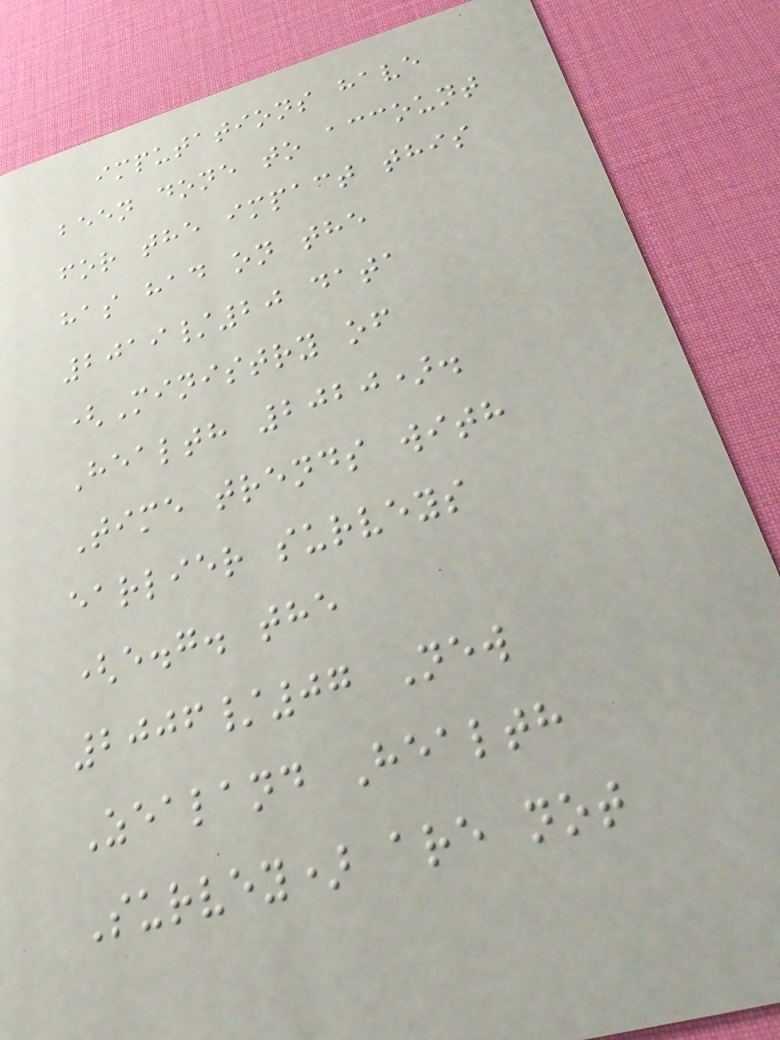imputations have
been done to account
for the impact this
has had on the
2019/20 data
(Ministry of
Health 2020).
Time trends with
earlier surveys
(e.g. the
2006/07 New
Zealand Health
Survey) are not
